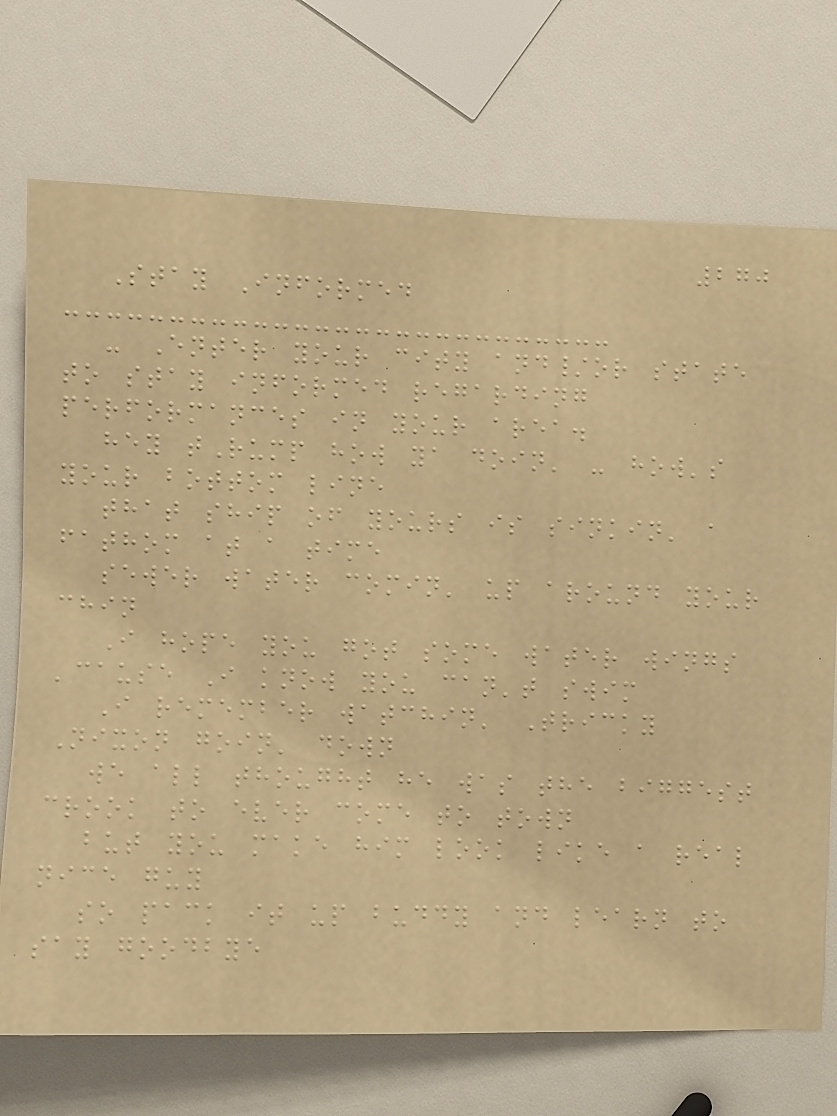270
Stay Informed
- Enter your city and/or state
to stay informed regarding
performances in your area.
hey tRump how ya doin' - how's
your bottom line
that ship of yours is sinkin' a
fathom at a time
sewer water comin' up around your
chin
I hope you got some water wings
'cause I know you can't swim
I remember watchin' Tricky
Nixon goin' down
we all thought he was the biggest
crook to ever come to town
but you make him look like a real
nice guy
so pack it up buddy and learn to
say goodbye
